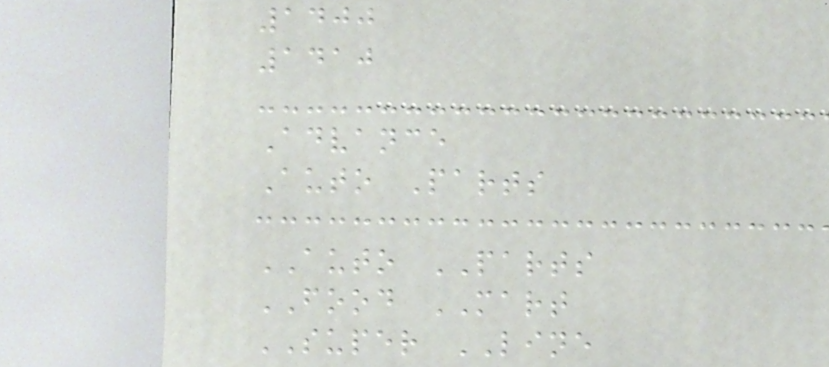1400
1410
Advance
Auto Parts
AUTO PARTS
FOOD MART
SUPER LINE
